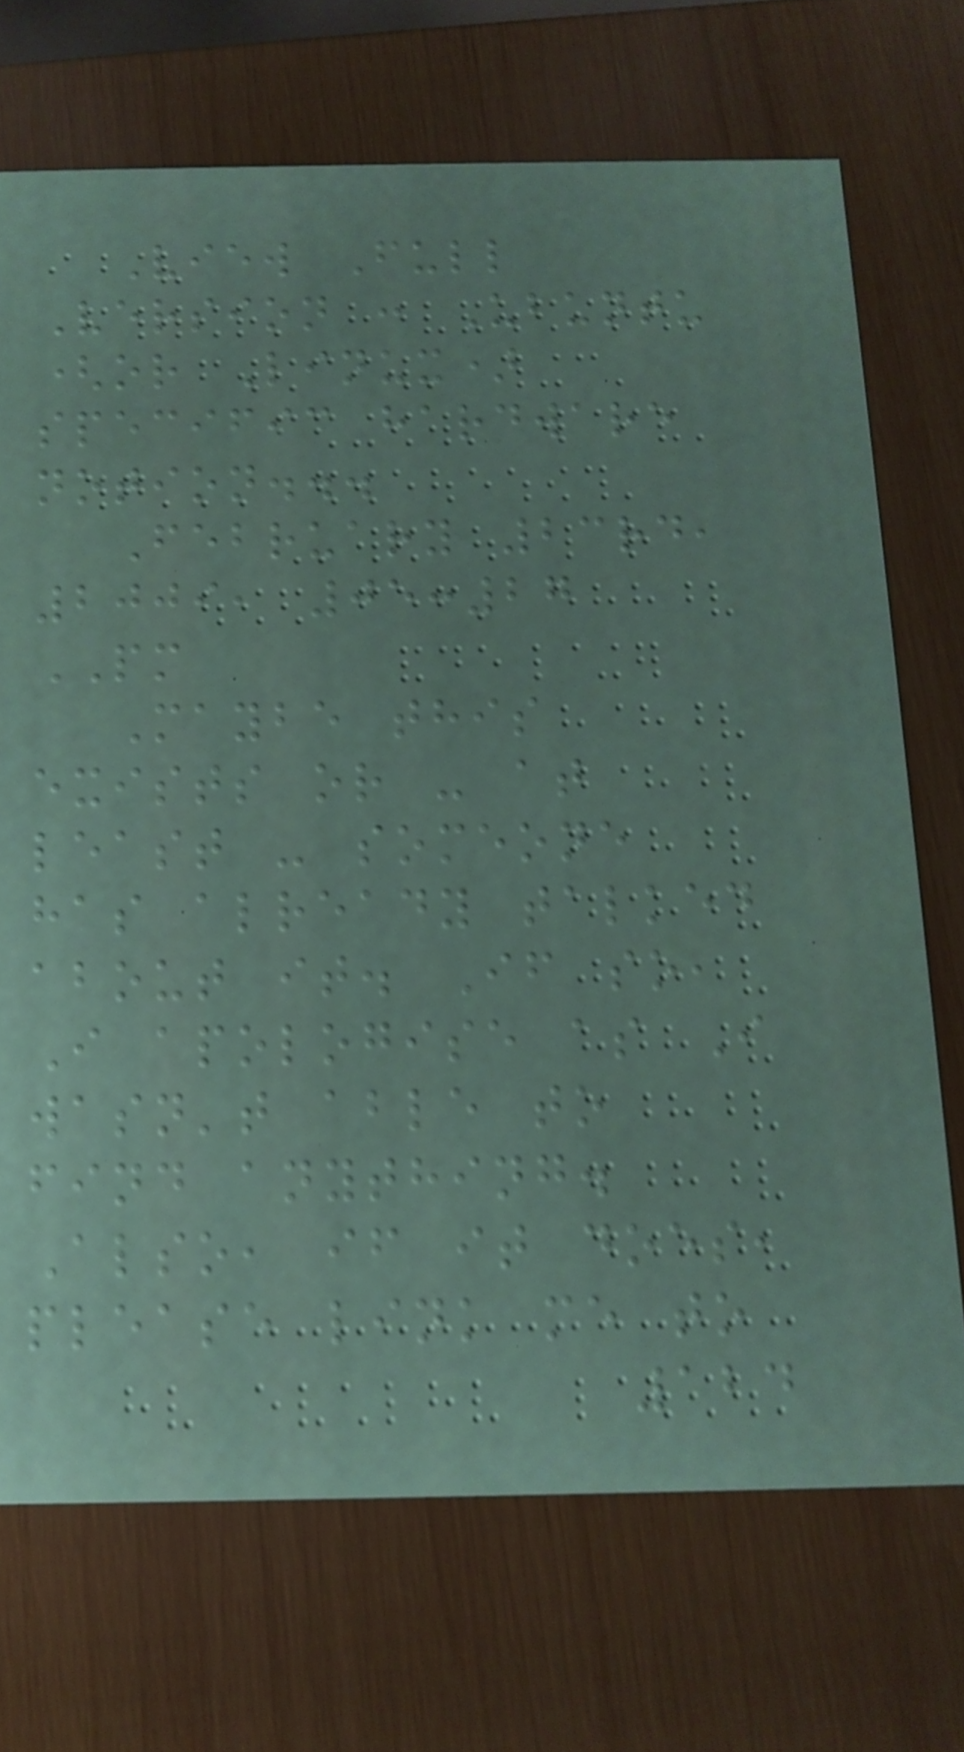View Full
Version : Ubuntu
(or Linux)
specific hardware
notion...
February 23rd,
2009, 05:27
PM
Maybe this
exists or - at
least - someone
has already talked
about it. If so,
I apologise as I
wasn't able to
find anything.
Also, if it does,
please link me to
124
